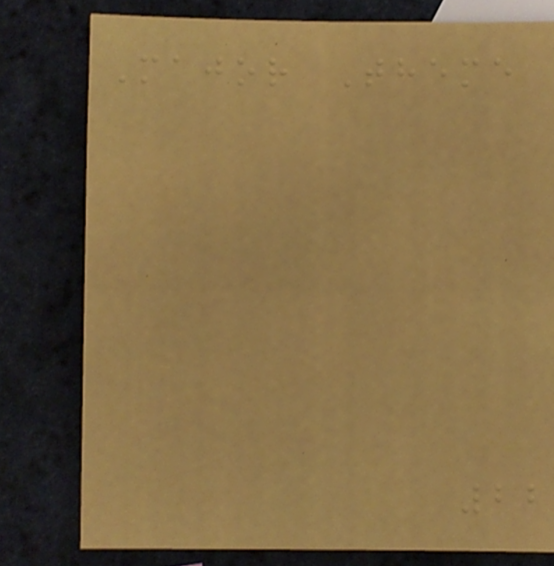Major Theme
22
